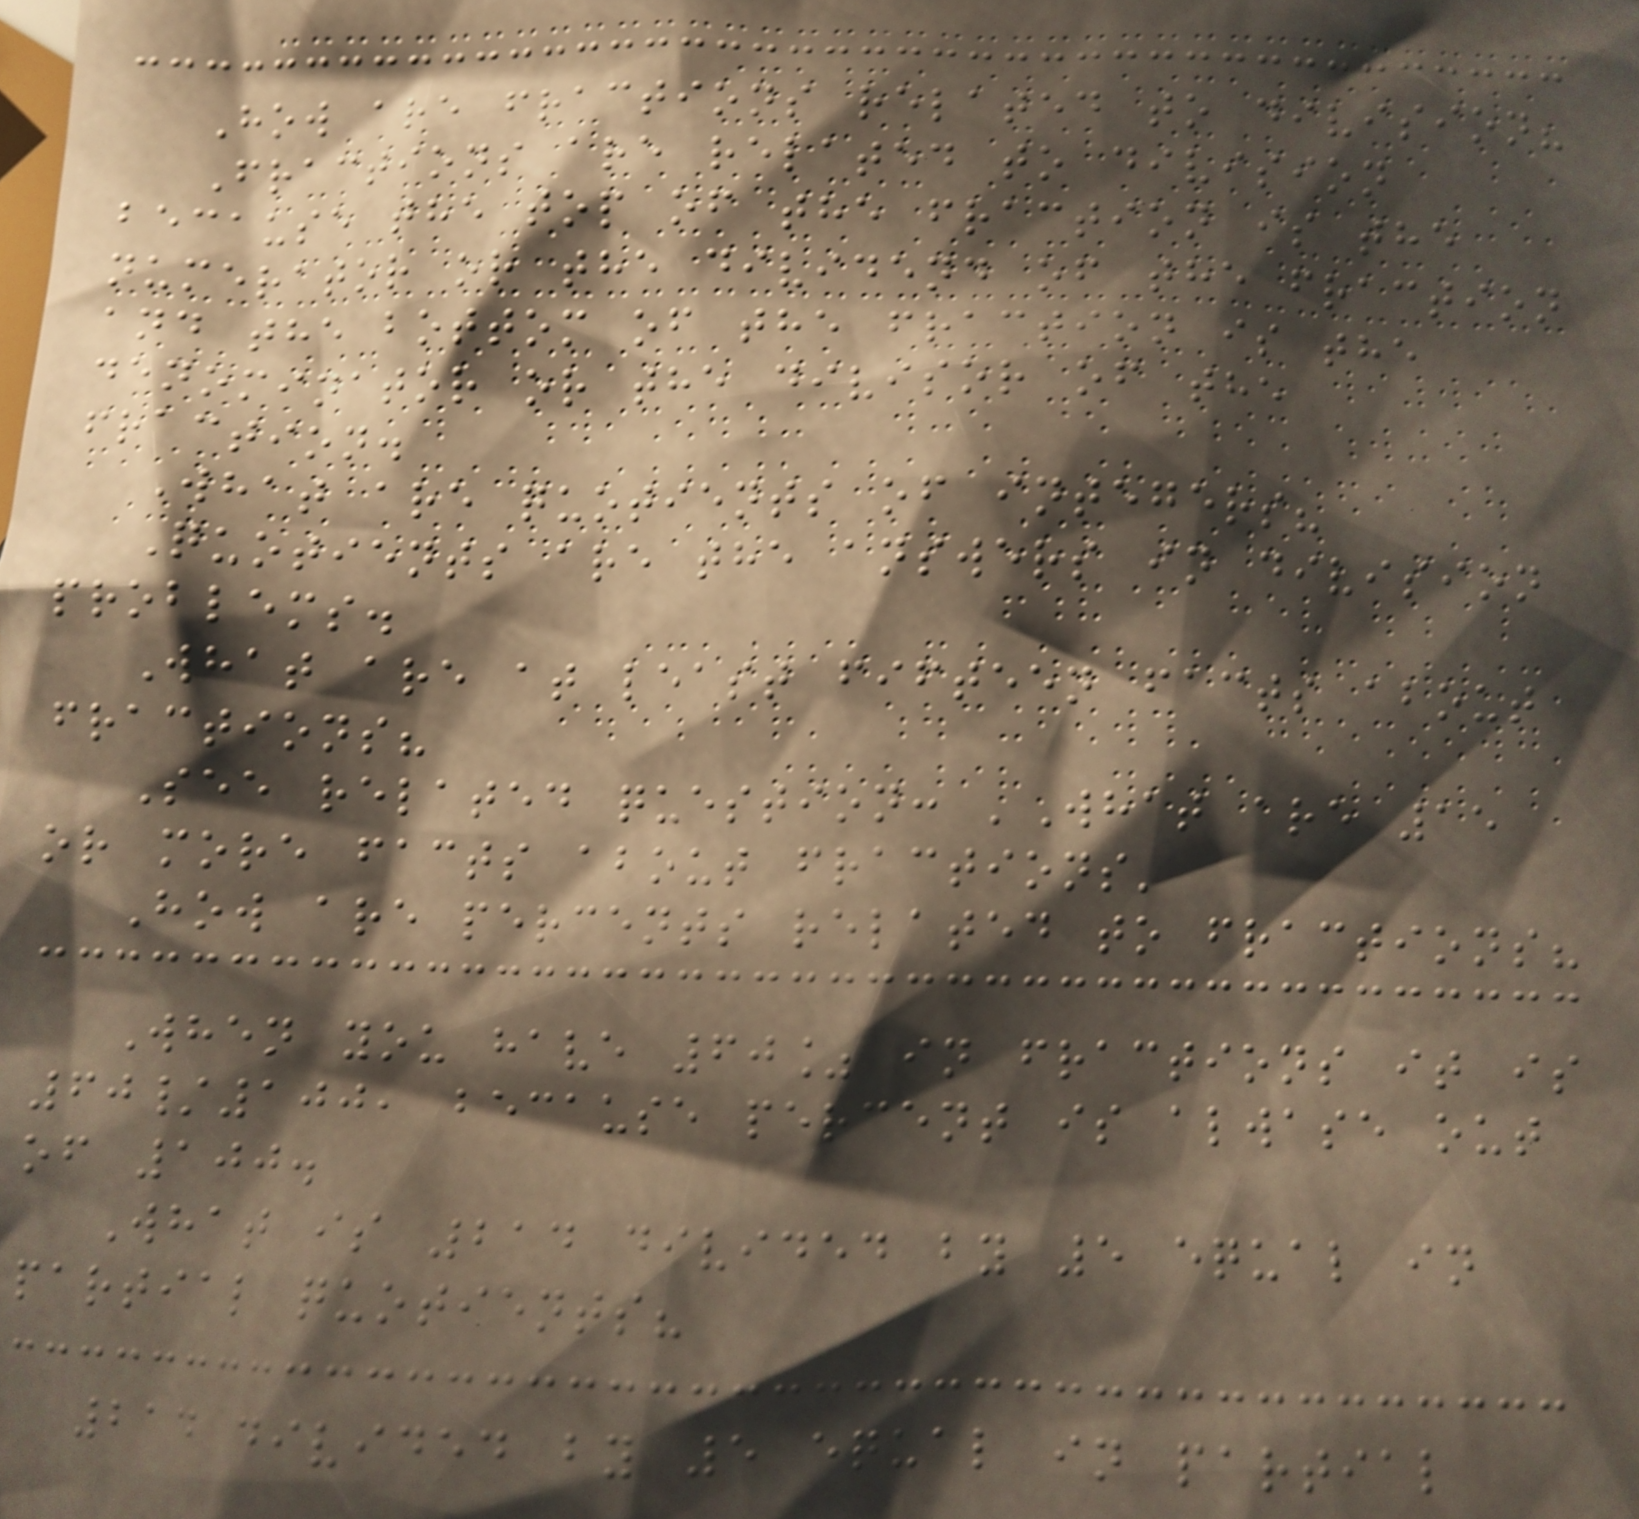How are fractions related to division?
Fractions are related to division
because the top of the fraction is the
numerator or the dividend of the fraction
and the bottom of the fraction is the
denominator or the divisor of the
fraction.
What are quotients of integers?
Quotients are the answers in division
problems.
What are at least fifteen facts about
fractions?
See related question: 'What are 15
or more facts about fractions'
How are percents related to fractions?
When you have 60% in fractions it is
60/100, because percent is alwase out
of 100.
What is 214 divided by 5 equal in
partial quotients?
214 divided by 5 equal in partial
